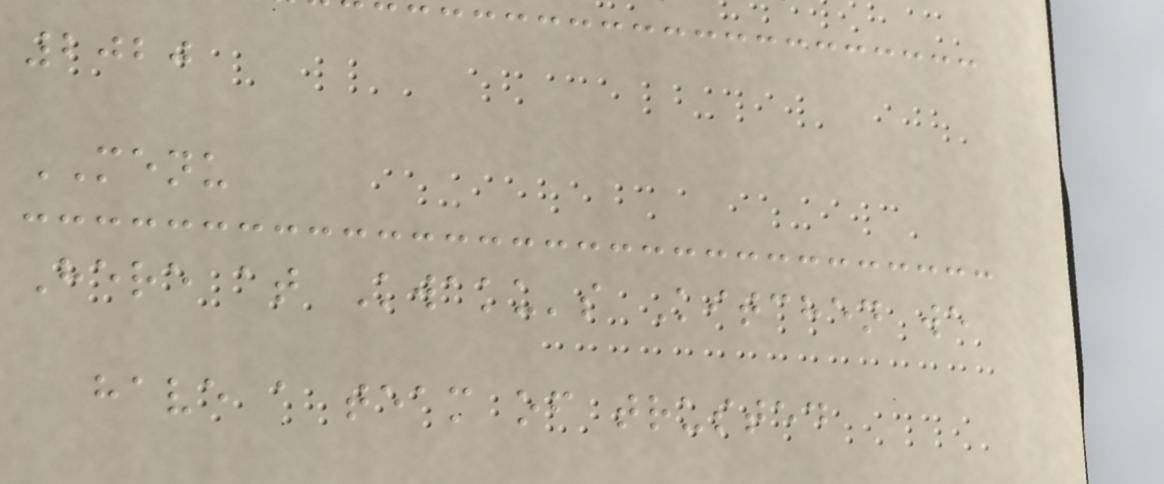2020
MENU
Here at Kwaku's Kitchen we
have a team of trusted
